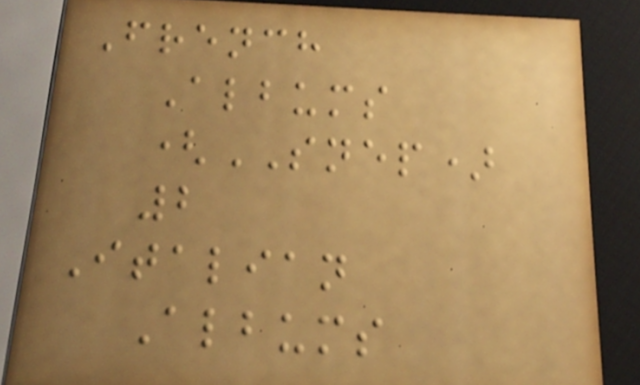French
Albums
(SNEP)
2
Italian
Albums
